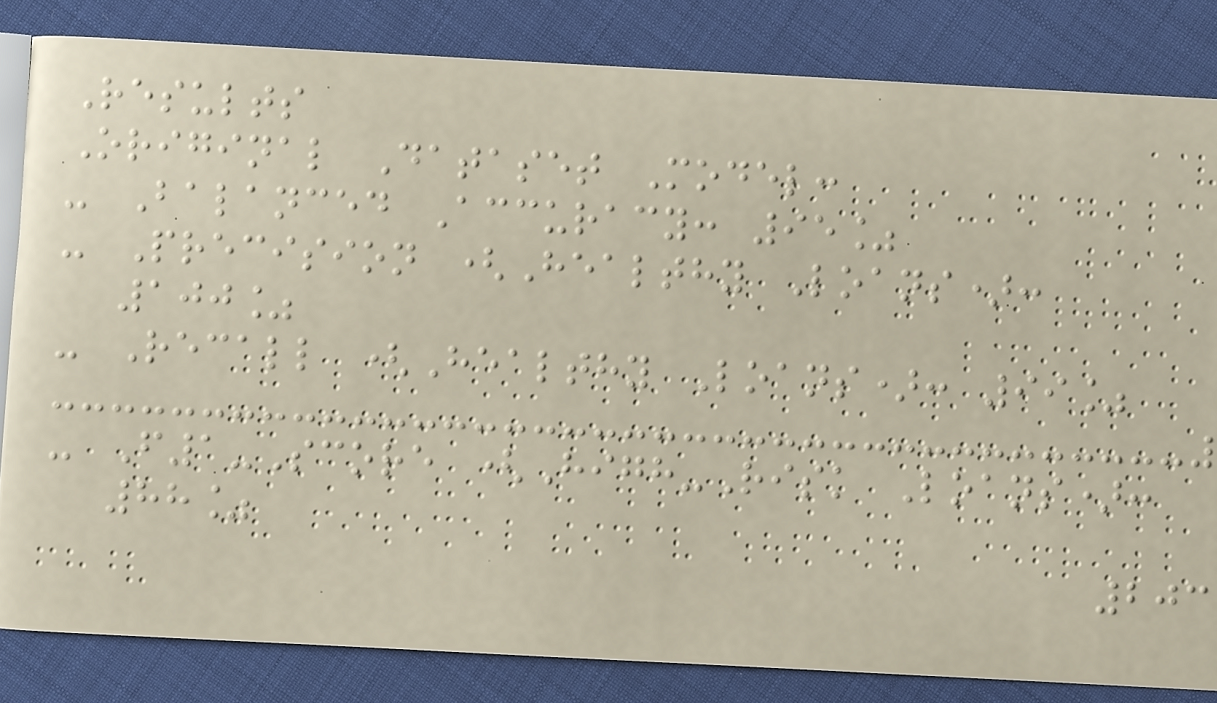Results
Original Dataset Model:
- Balanced Accuracy: 95%
- Precision (Healthy Loans):
100%
- Recall (Healthy Loans): 99%
- F1-Score (High-Risk Loans):
88%
203
